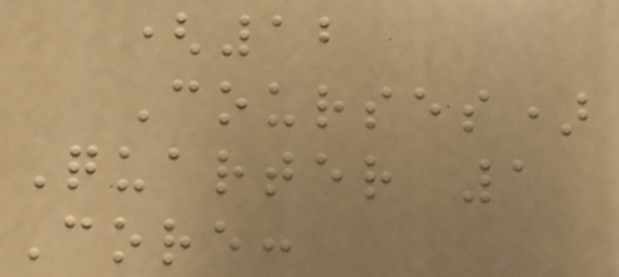(12
Courses)
Quarter 1
Core:
